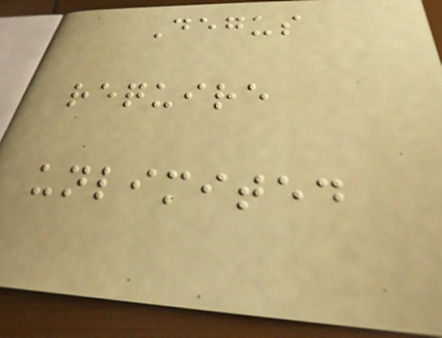Degus
require
unlimited
